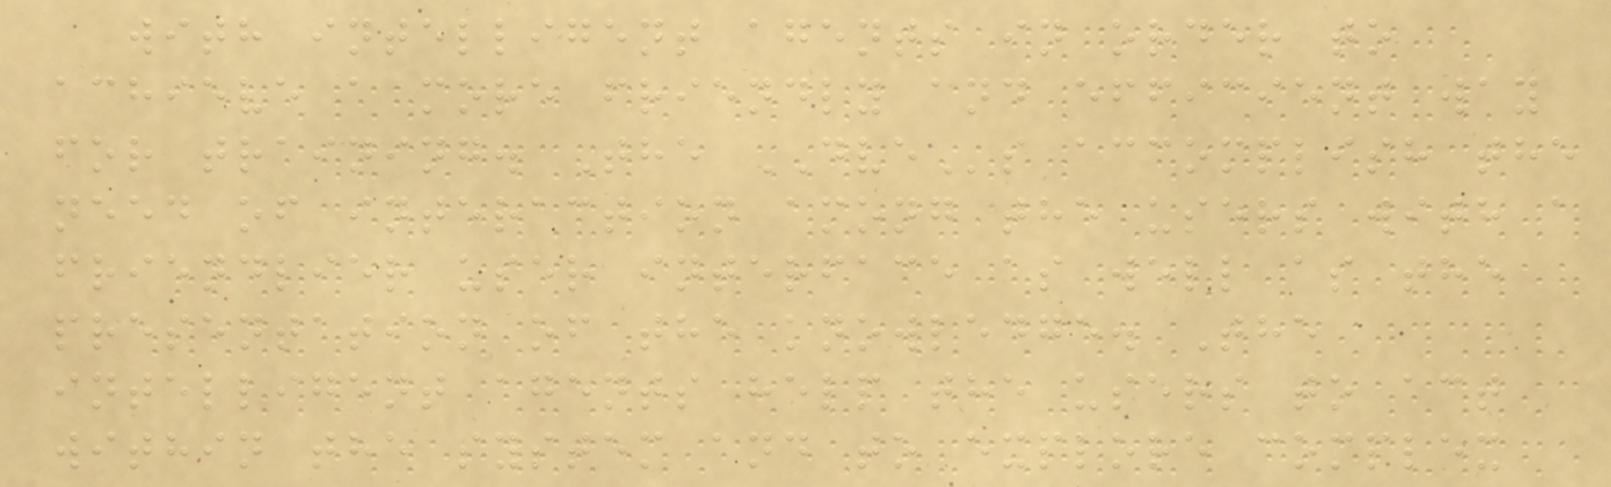with intelligent agents in order to
achieve a more friendly and efficient way
for training. The DVEs accomplish the
need of interaction among the users with a
friendlier user interface as well as the
presentation of the knowledge. The
intelligent agents help the users to act
within the system and to explore complex
